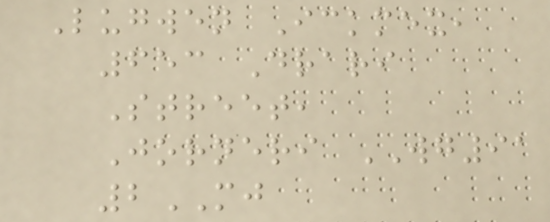Lugwen Ickmex,
653 Drari
Street,
Jorneri WG91
2MJ
